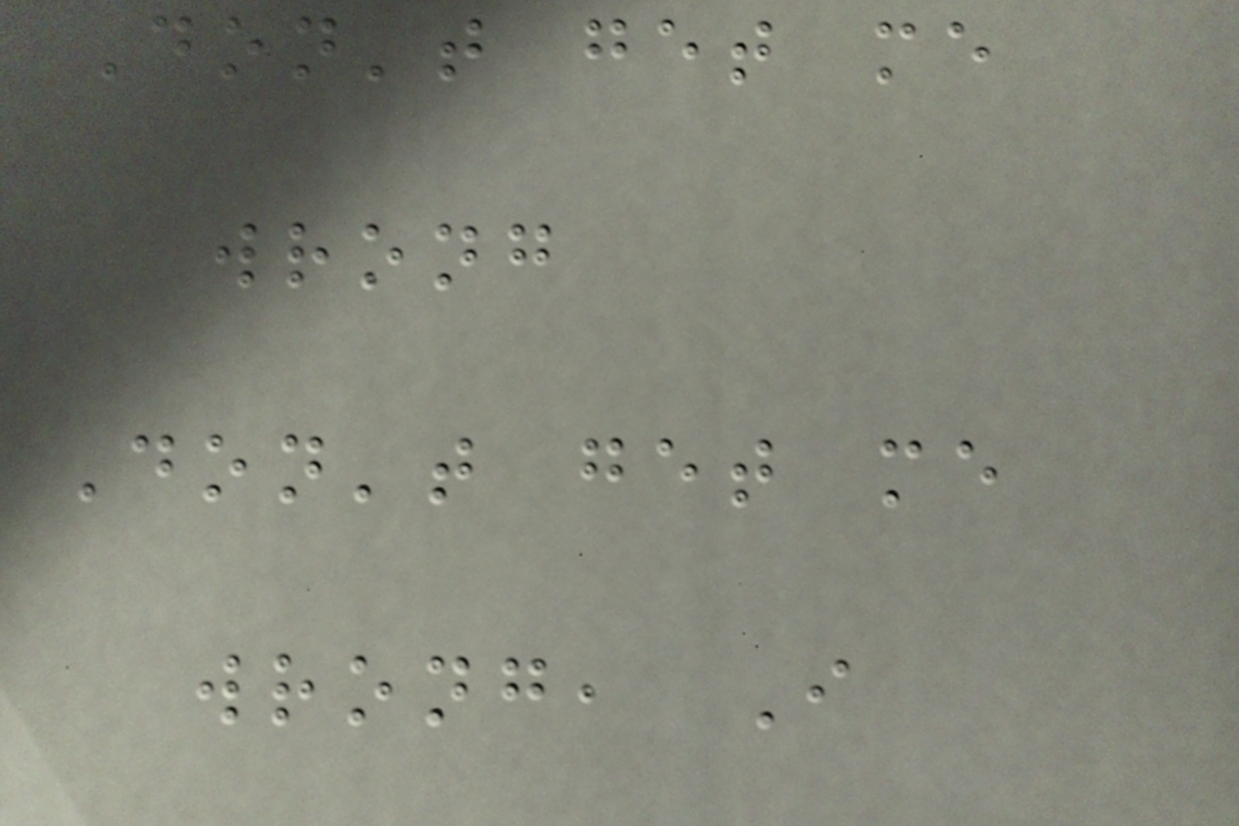Don't get me
wrong
Don't get me
wrong, I
